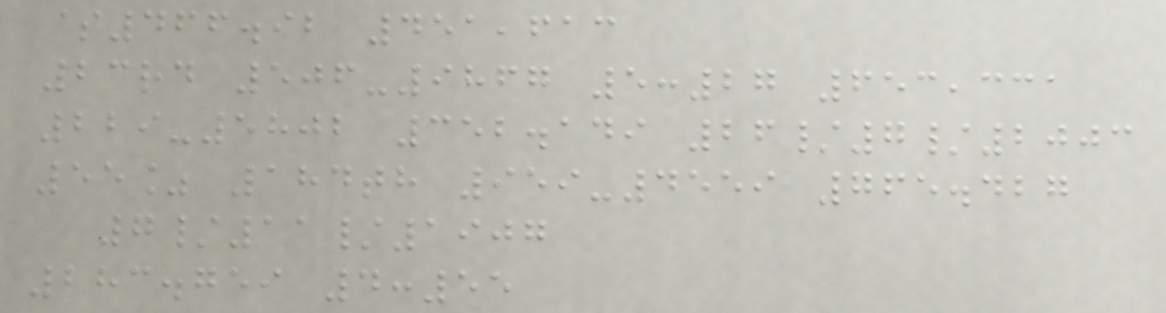$466.92 451,613
23rd 506-9867 5:27 653,331
229-5802 352.149 26/7/2003
55% 184th 959-4559 765.427
7/11/1907
283.759 4:55
